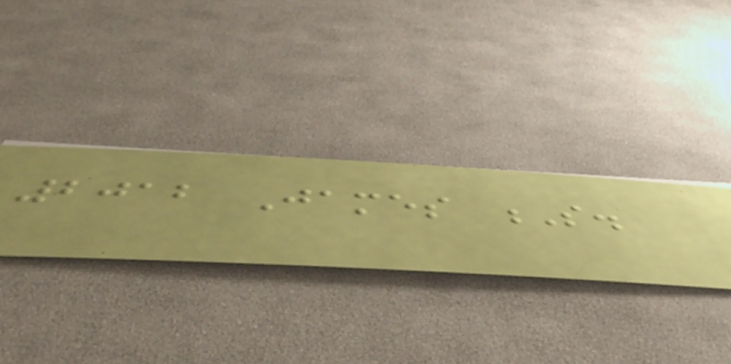2012 James S.
